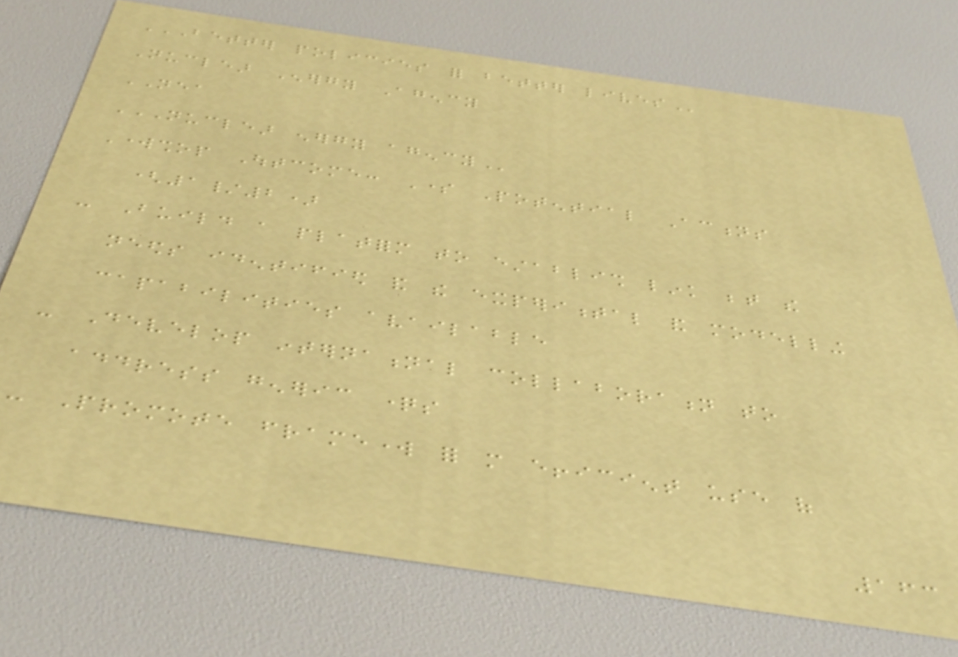BETTER POLICIES FOR BETTER LIVES
Nuclear Energy Agency
NEA
NUCLEAR ENERGY AGENCY
Workshop Outcome: Some Potential Actions
(1/2)
- Build a platform to establish link between the
needs identified and the experimental and modelling
capabilities available
- Develop international collaboration to
address generic questions
- Promote framework for more efficient use of
163
